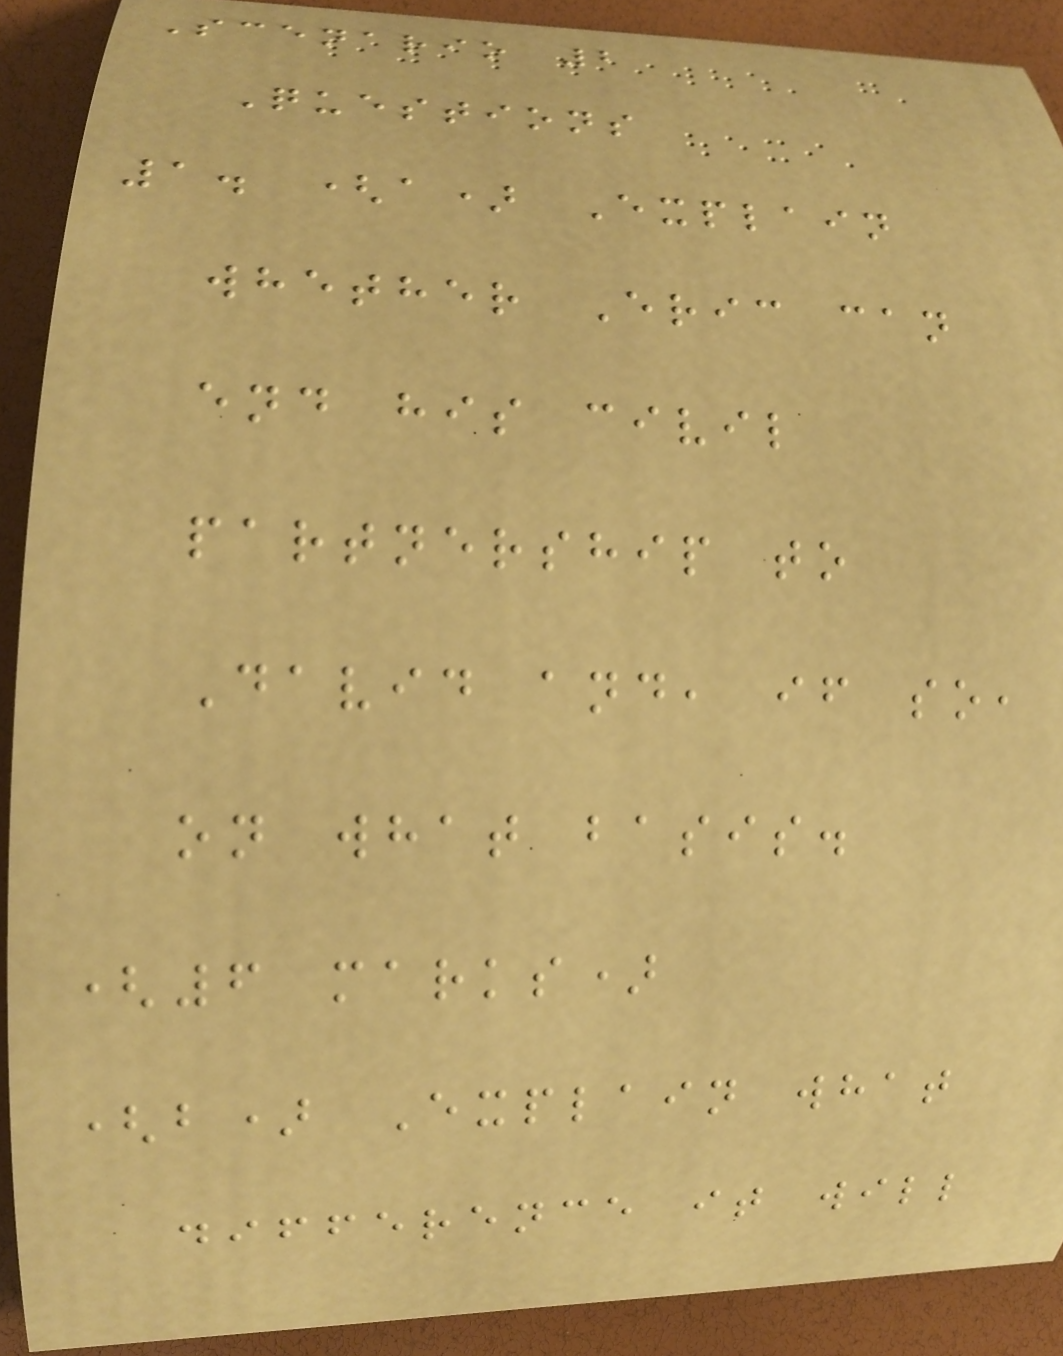Scenario 2
Questions
1. (a) Explain
whether Eric can
end his civil
partnership to
David and, if so,
on what basis.
(6 marks)
(b) Explain what
difference it will
